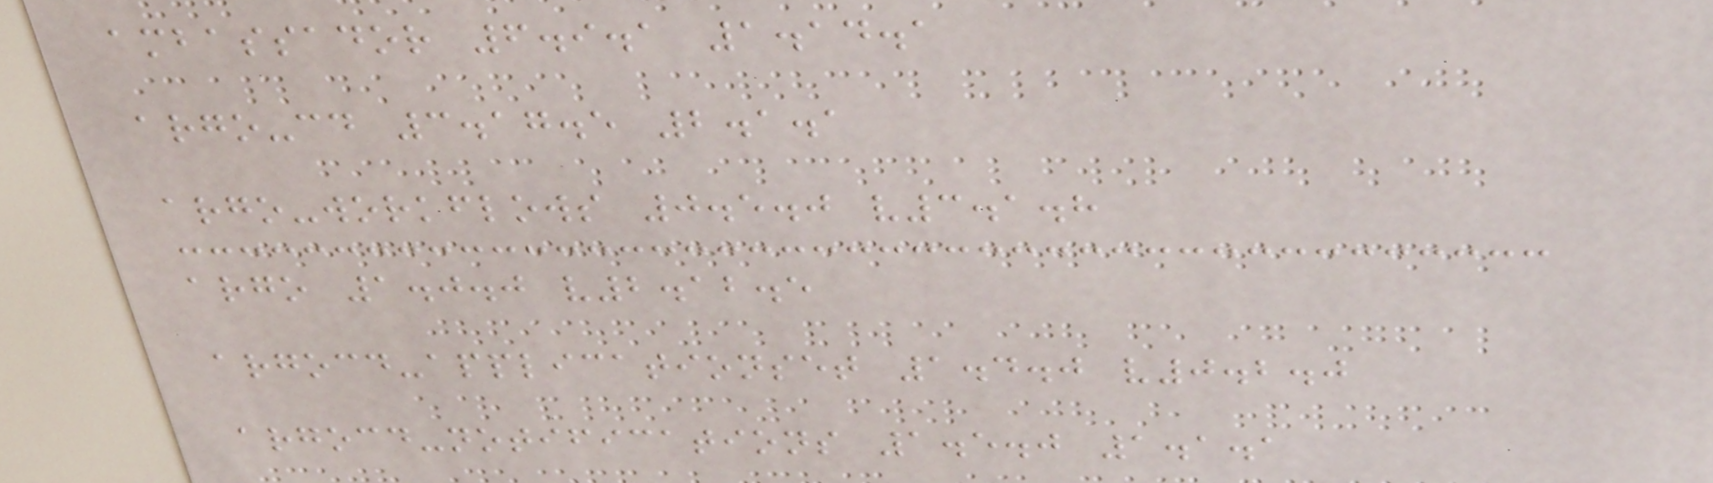ambassador 6.9.1 1.14.1
argo-cd 3.17.5 2.1.1
argo-workflows 0.5.0 v3.1.8
argo 1.0.0 v2.12.5
argocd-applicationset 1.4.0 v0.2.0
argocd-notifications 1.5.0 1.1.1
